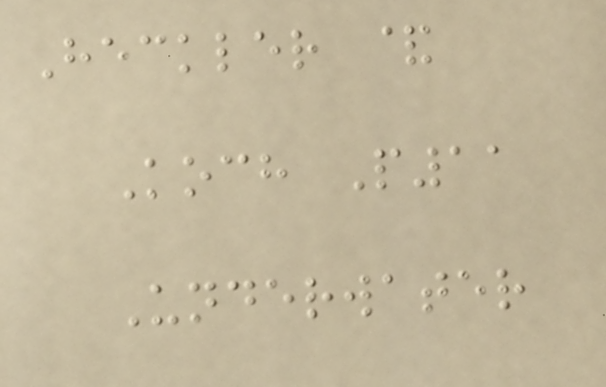Heckler &
Koch P11
Underwater
